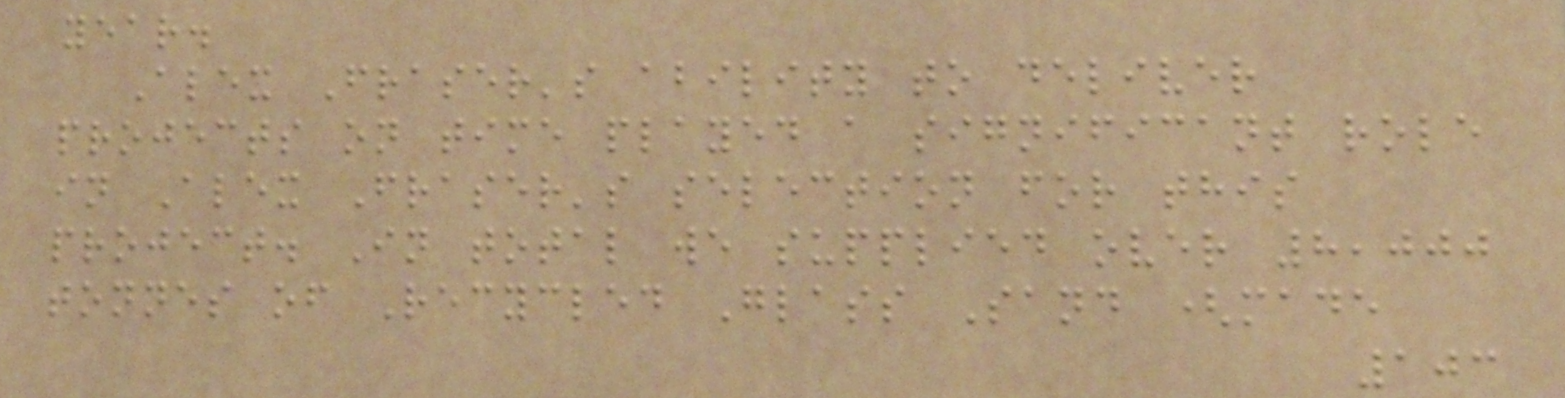year.
Alex Fraser's ability to deliver
projects on time played a significant role
in Alex Fraser's selection for this
project. In total we supplied over 8,000
tonnes of Recycled Glass Sand (made
103
